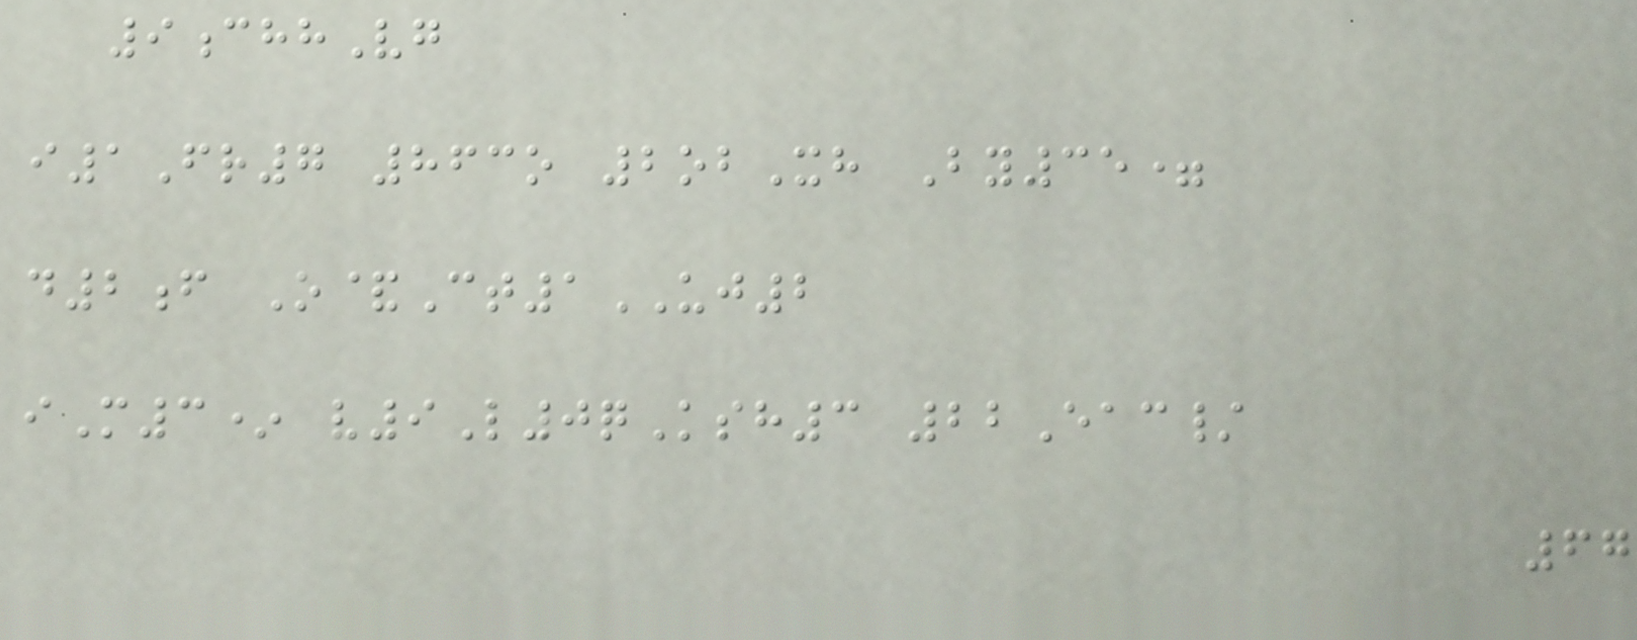9chhVg
i1Fr7 863o 2obXh By35=
d2f O&Ct1UJ2
iM3* v9L0qKsh3 22Eac/
67
